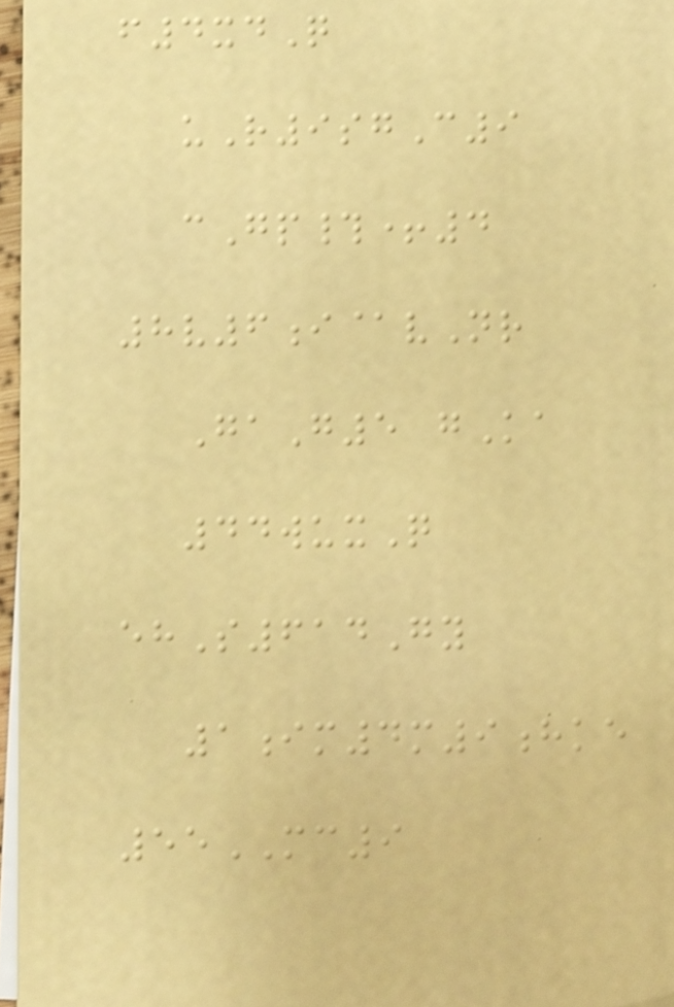f4xdQ
uR9sgC9
cGp#+4
8v6i@vNr
GaG5 gKa
44wuxQ
ehS614Gy
1im4m9hke
55MC9
